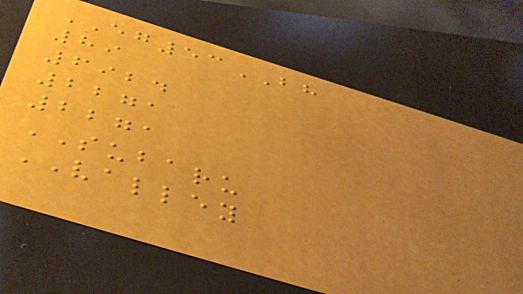EG53BH
89
6924
2271
2271
SUBARU
VALLEY
